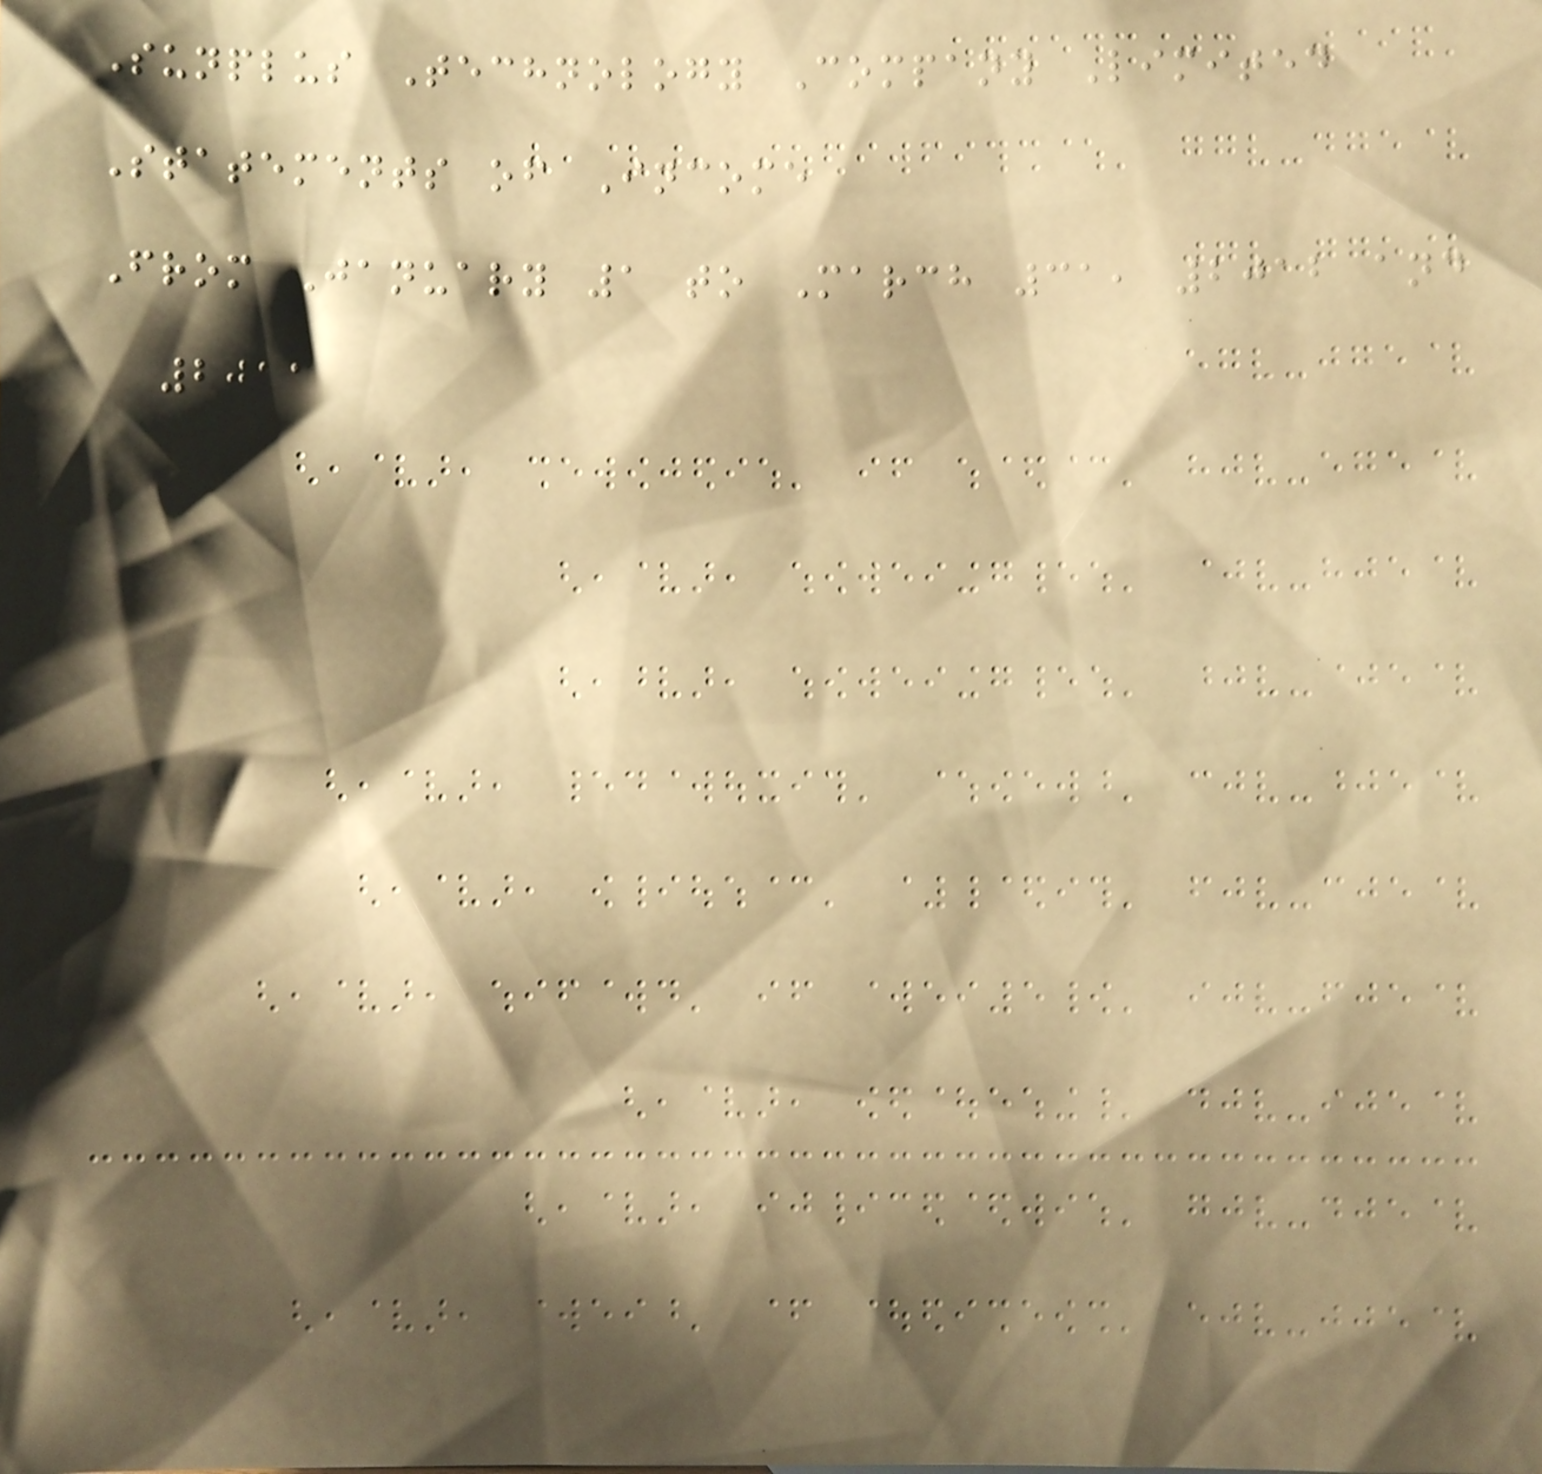Sunplus Technology Company Limited
Statements of Income
From January 1 to March 31, 2012 and
2011
